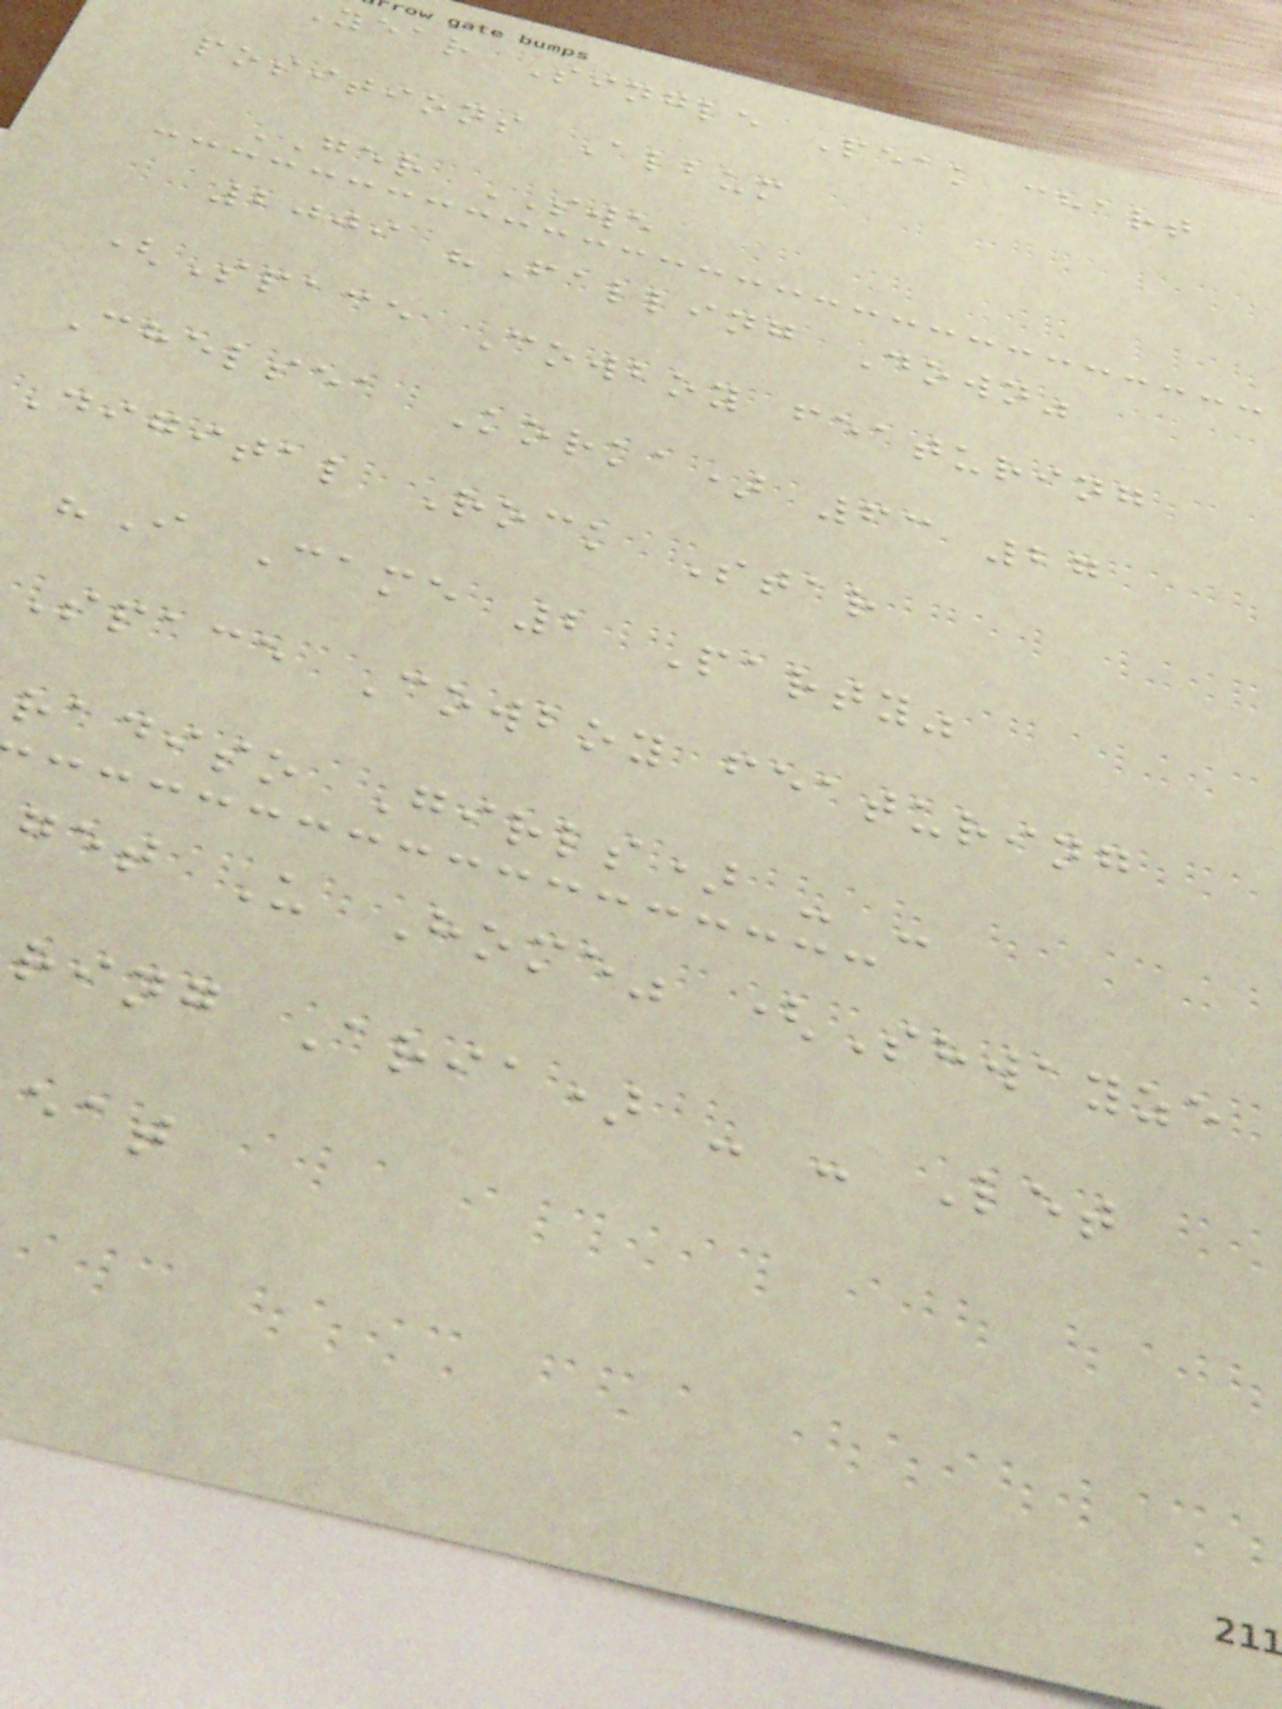year Single Peak chart
positions Album
GER SWE
2009 "Falling Down"
(Space Cowboy featuring
Chelsea Korka) 63 27
Digital Rock Star
"I Came 2 Party"
Space Cowboy featuring
radiso Girls) - -
get U Home" (Shwayze
ring Aria) - - Let
